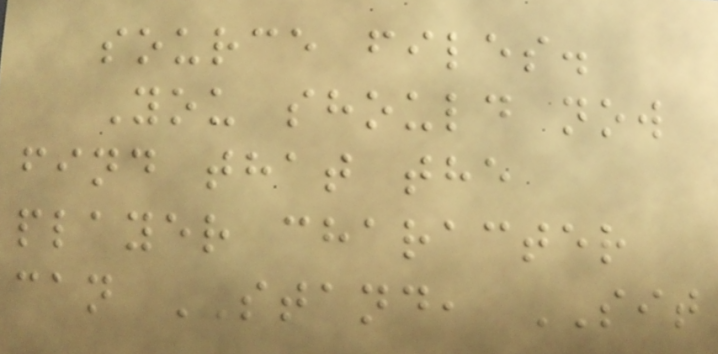source files.
You should now
find that the
player character
can STAND, SIT
